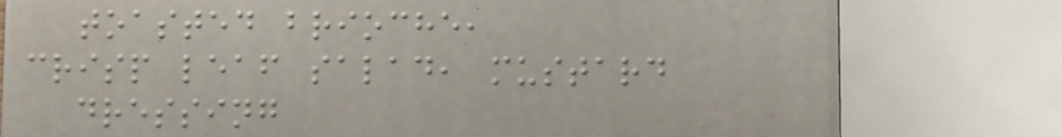toasted brioche,
crisp leaf salad, mustard
dressing
